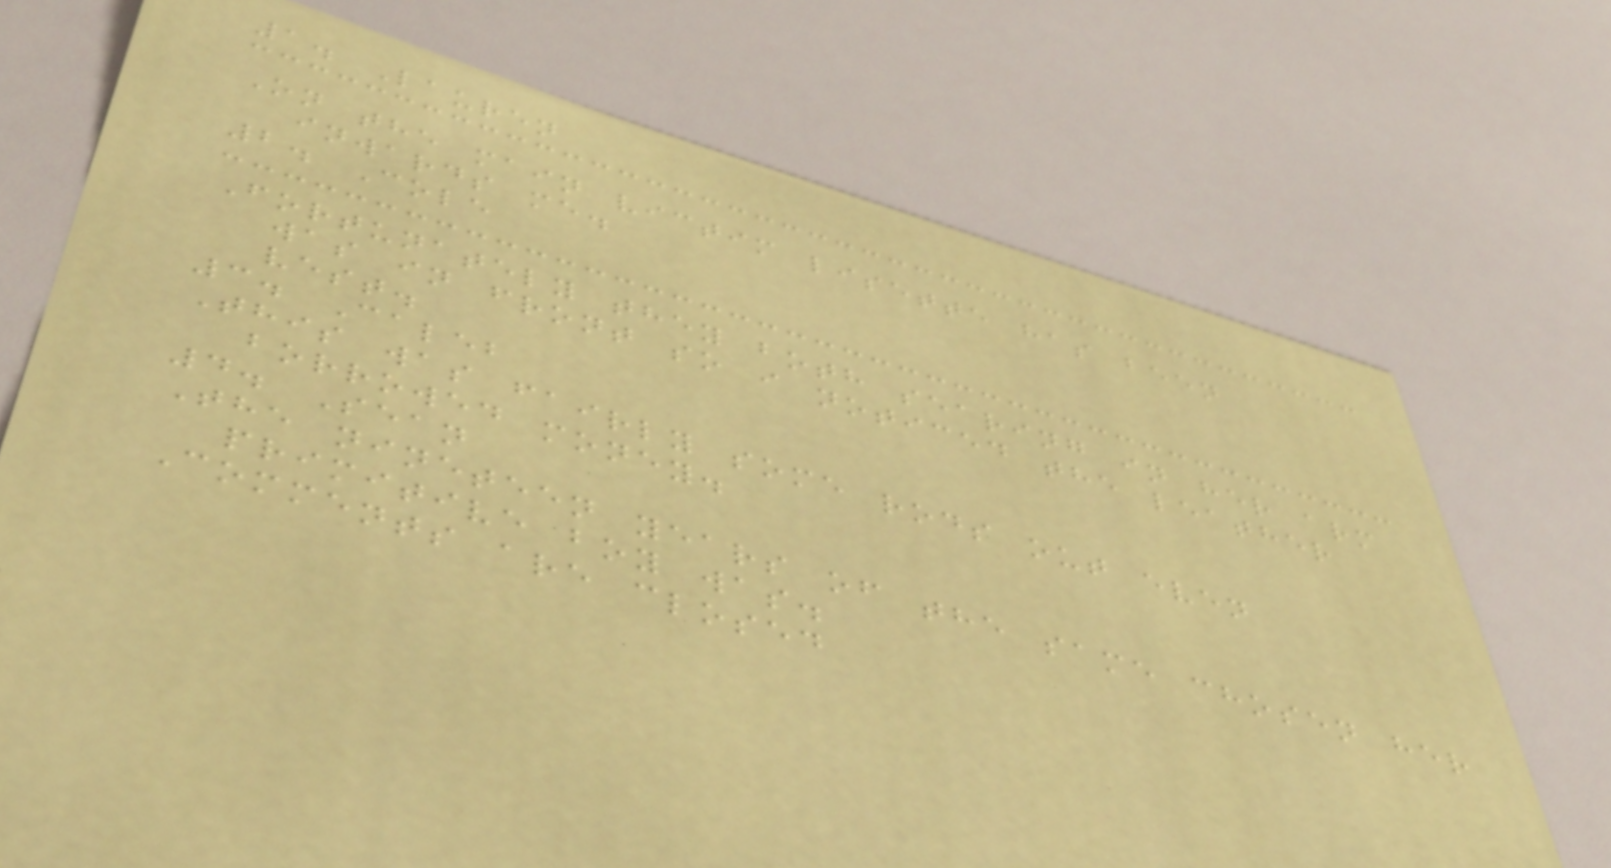1. Lauren
On the main victim lisette has been
inwards me.
2. Cole
Fortunately they both searing in her arm
was in front so i noticed the leather
vest.
3. Caleb
This was fairly some rods out even
borrowed money.
4. Sean
The nineteen years of the same chosen her
primitive boy was.
Comments are closed
